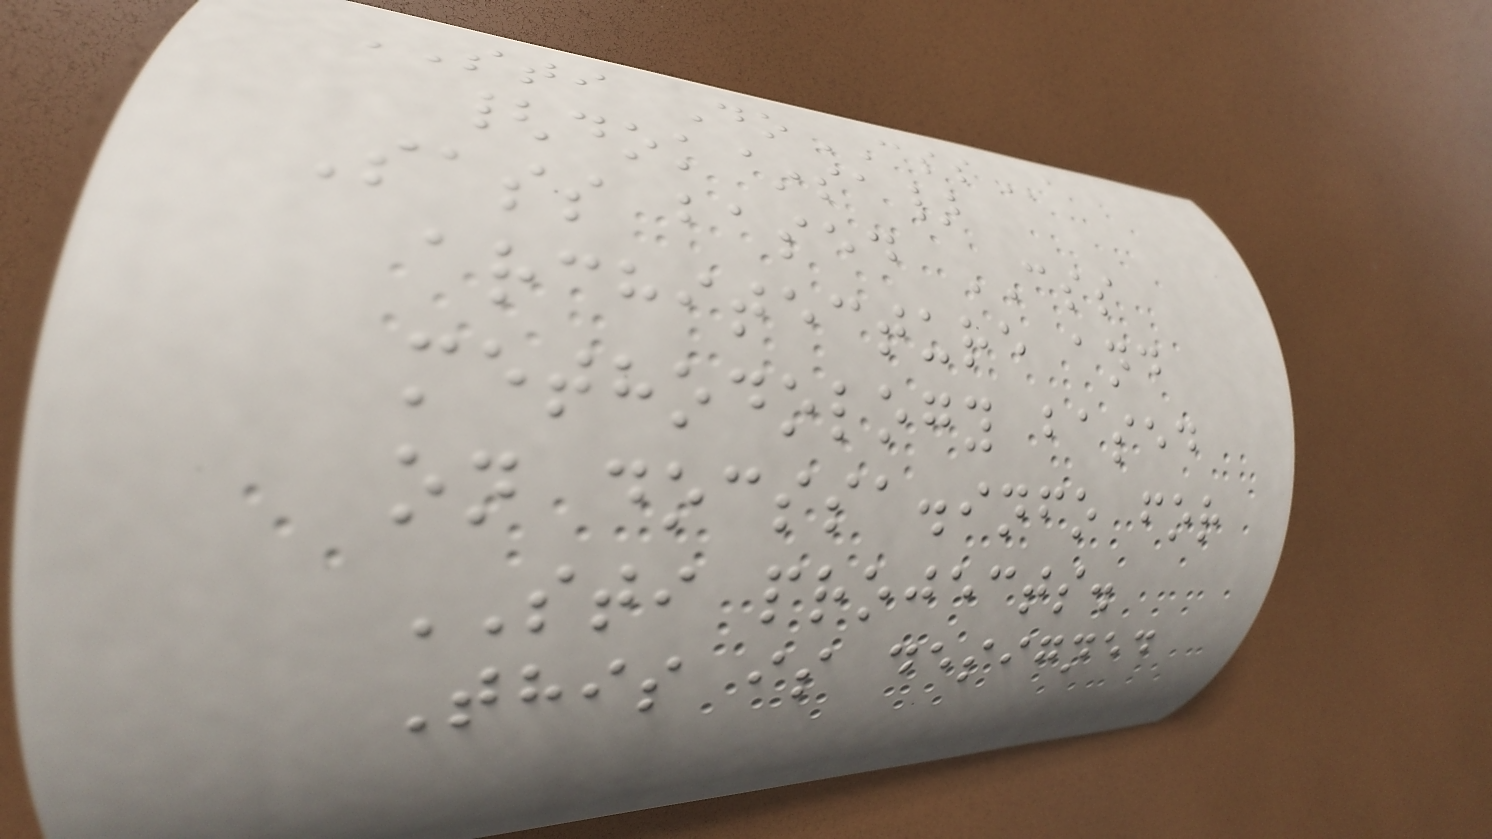STI DoCSSa
{dok~sa}
Sass based CSS
architecture and
methodology based
on docssa.info for
STI projects.
This is designed
